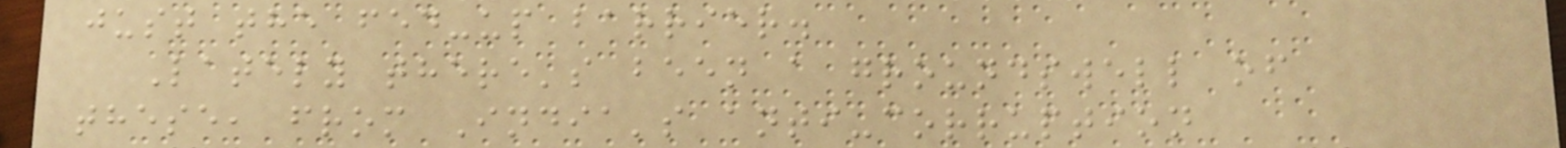just the fed-up barrier.
Lately there's been a groundswell of
these, from India's anti-corruption
